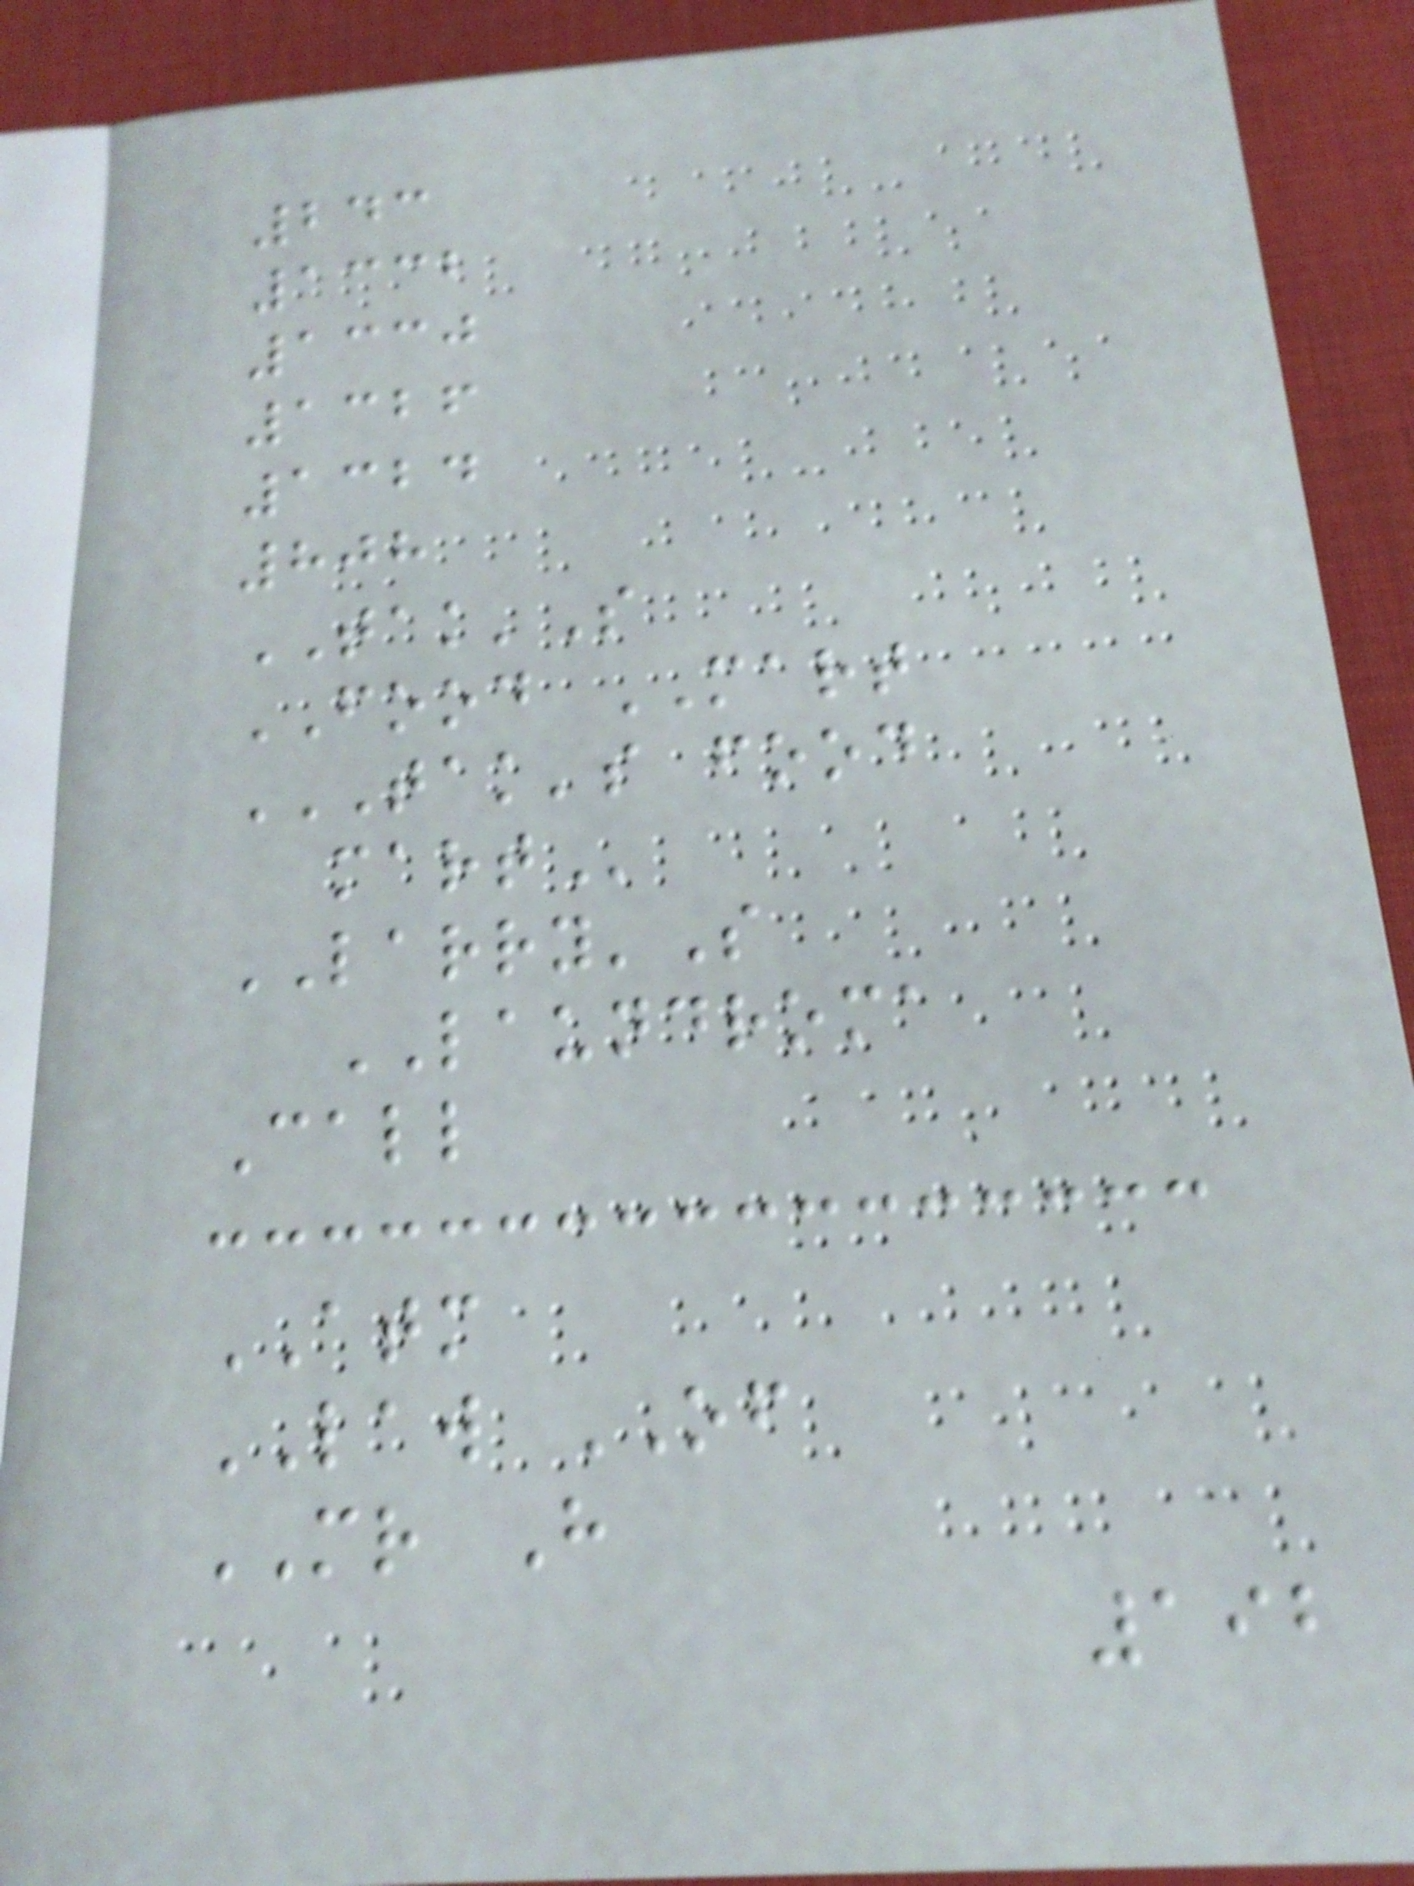243
1332
1330
1326
1324
808
TAK'S
FOOD MART
TAK'S FOOD
MART
LARRY'S
LAUNDROMA
Call
ATM
LAW OF
MR H
192
